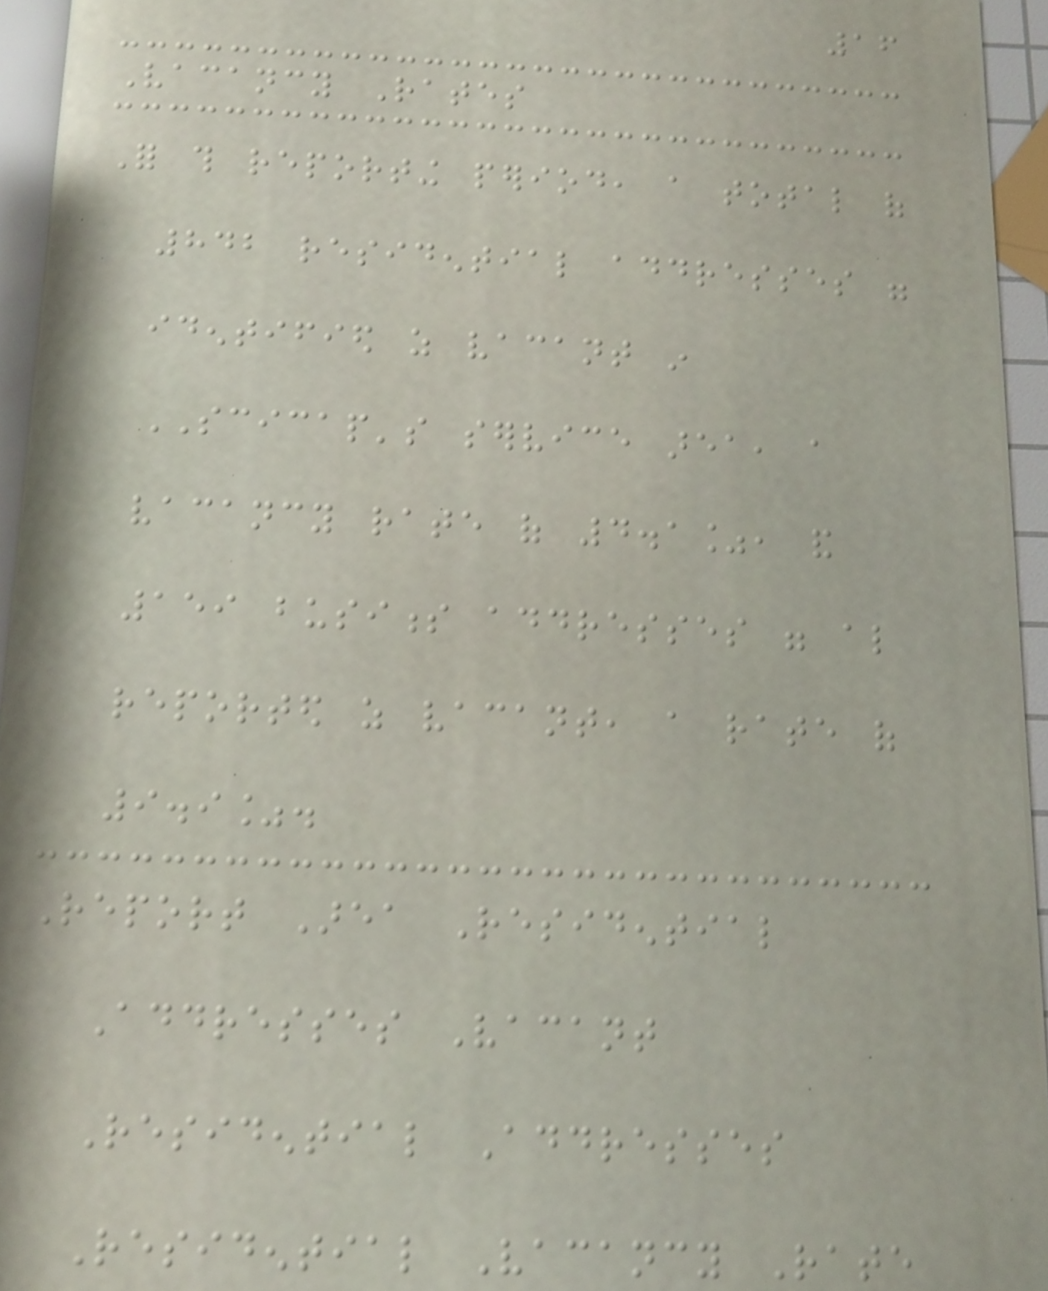16
Vacancy Rates
For this reporting period, a total of
842 residential addresses were
identified as vacant in
SCICAP's service area, a
vacancy rate of 4.1%, and
159 business addresses were also
reported as vacant, a rate of
9.9%.
Report Area Residential
Addresses Vacant
Residential Addresses
Residential Vacancy Rate
